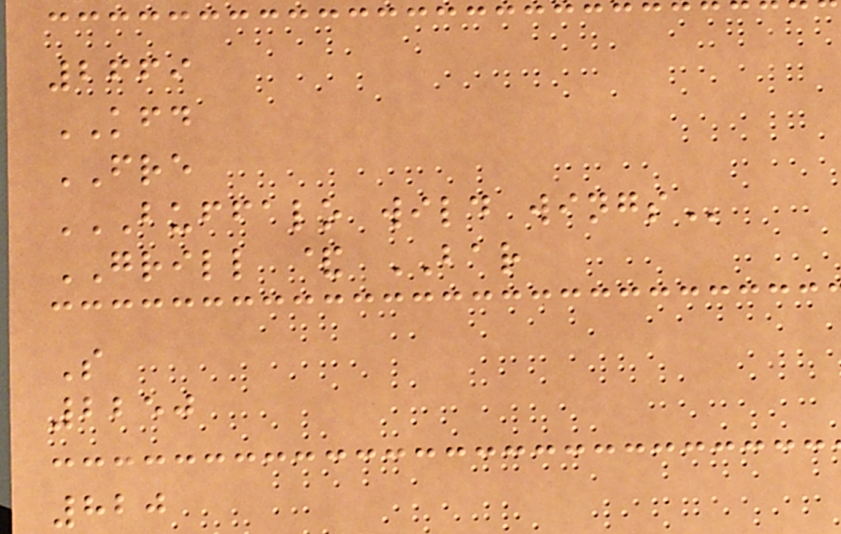2669
KFD
FRE
BUFFALO WILD WINGS
GRILL & BAR
S
2250
820
